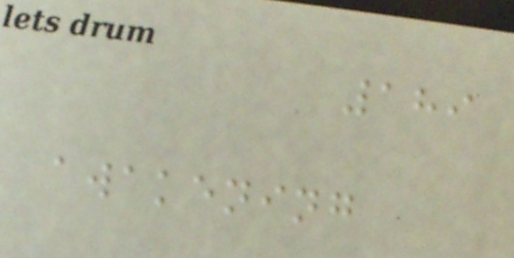189
awakening
